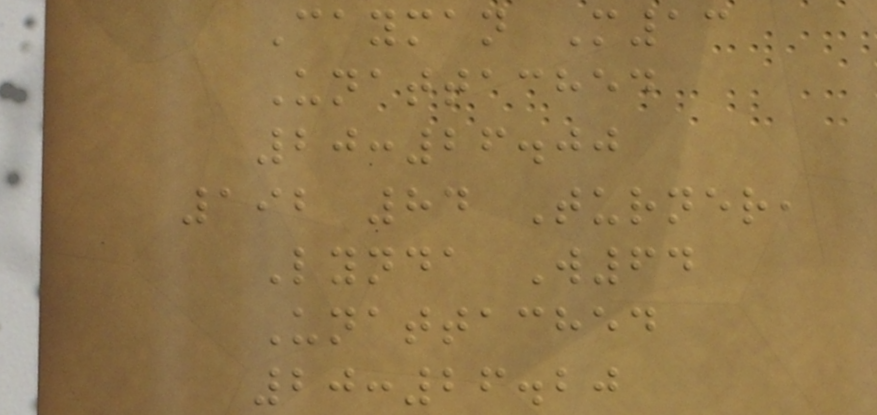Cayman M13
Unattached
20:26.00
192 84 Turner,
Lynda W64
Unattached
20:26.20
